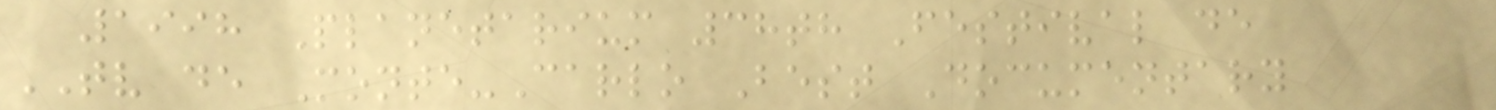1998 Planetarium 38th Festival de
TV de Monte-Carlo Best Documentary
